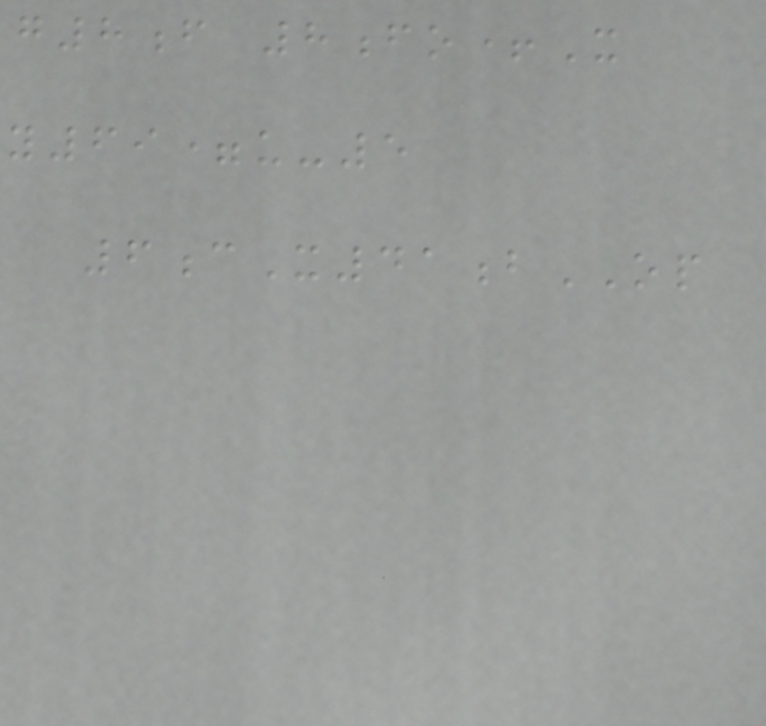g8f 8fo+X
y69=u-5
6cX41bOP
